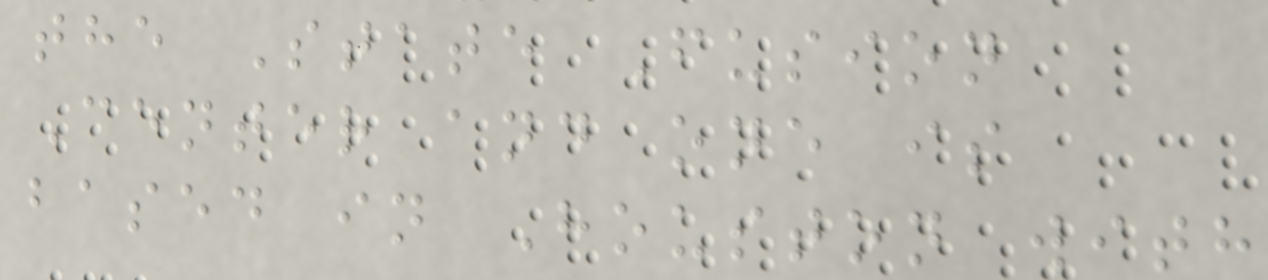the State Fusion
Center and one is
based in Houston with
